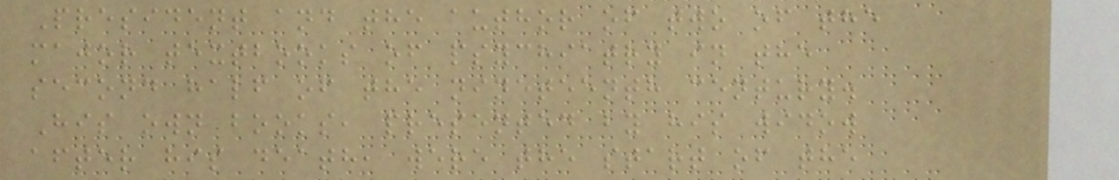President and the author of two of the
major textbooks of psychiatry in the
second half of the nineteenth century.
His own books, presented by his widow
after his death, were the start of the
